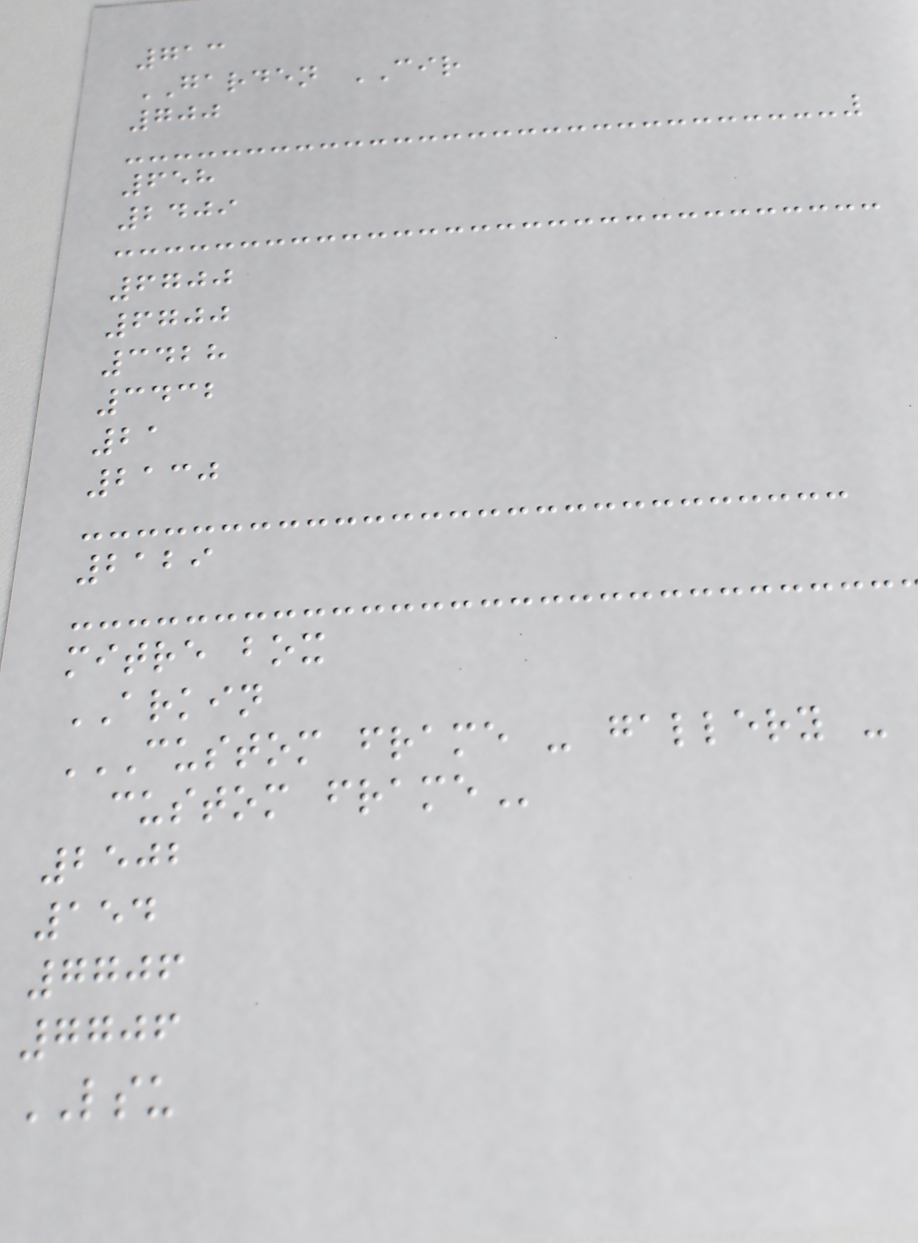713
GARDEN CIR
700
658
2409
6700
6700
3428
3432
21
2130
2129
mitre box
ARKIN
CUSTOM FRAME - GALLERY -
CUSTOM FRAME
2502
154
7706
7706
LSU
